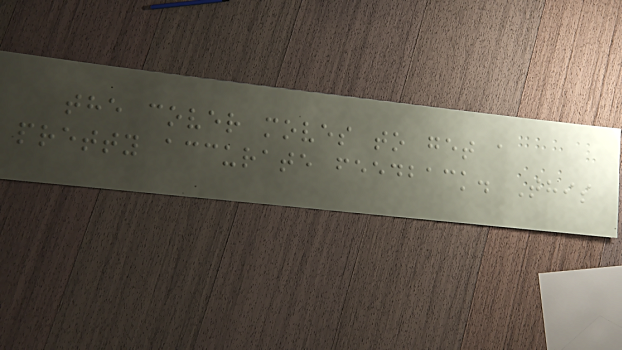the cover moves to get a
pretty accurate feedback. This
